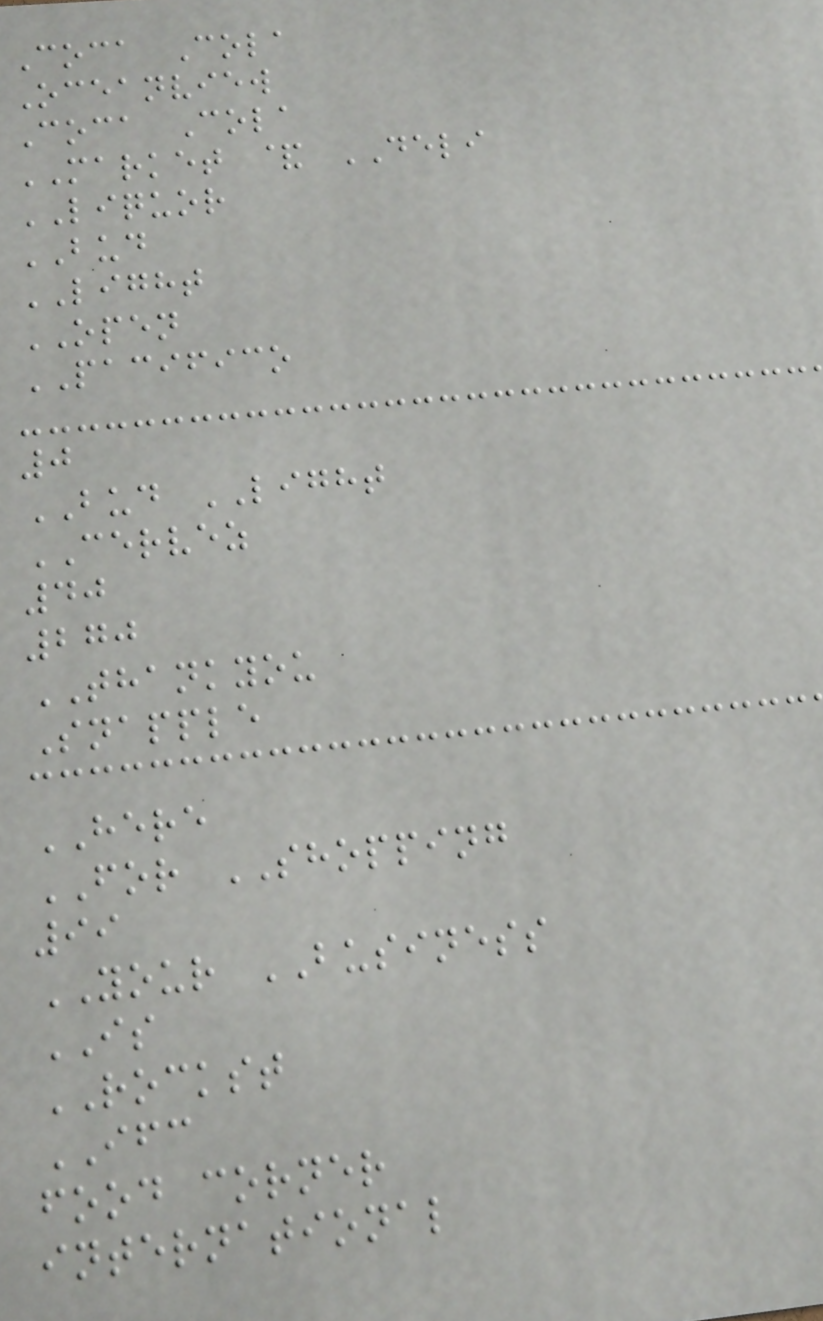Coca Cola
Oceanview
Coca Cola
MARKET & DELI
LIQUOR
BUD
LIGHT
OPEN
PACIFICO
0
BUD LIGHT
CERVEZ
40
270
THANKYOU
Snapple
HERE
FOR SHOPPING
99
YOUR BUSINESS
IS
ROCKST
IFC
food corner
international
